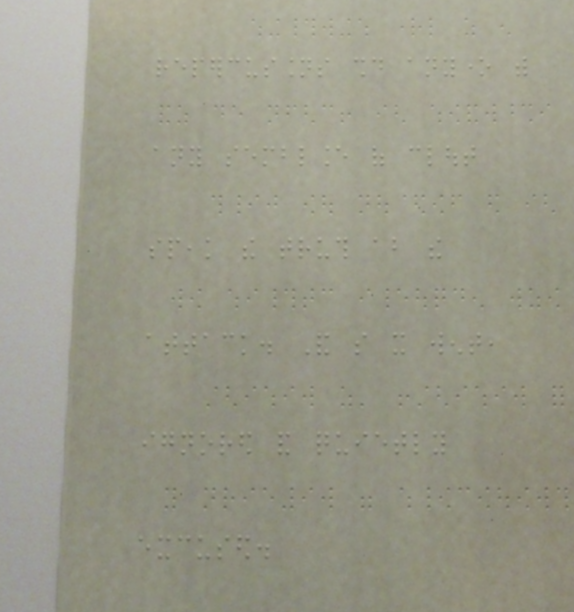repercussions should anyone with
any semblance of clout
speak the truth about the
attack. And so it went,
ignored and quietly
excused.
